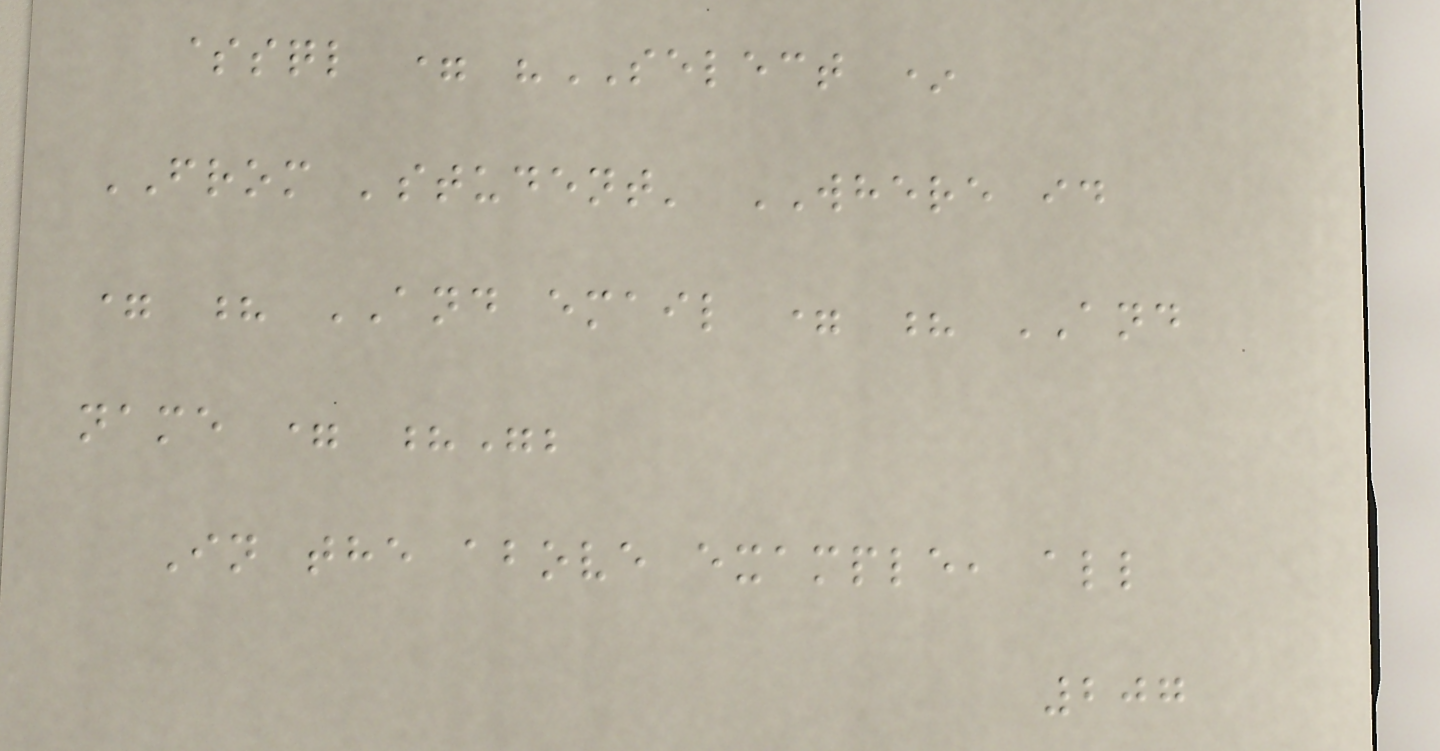$sql = "SELECT *
FROM 'student' WHERE id
= ? AND email = ? AND
name = ?";
In the above example, all
207
